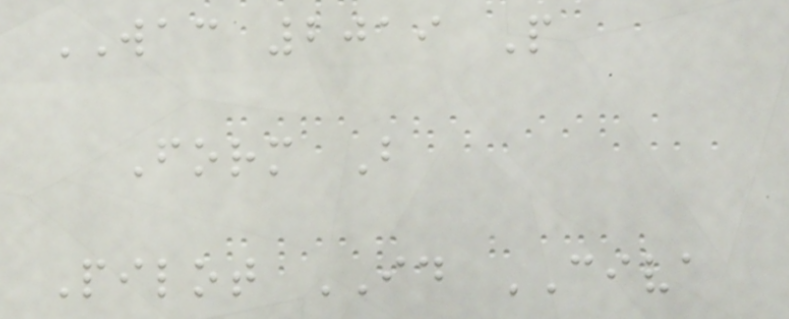WAC 2019 P
Form B
Pilot ID CIVA
